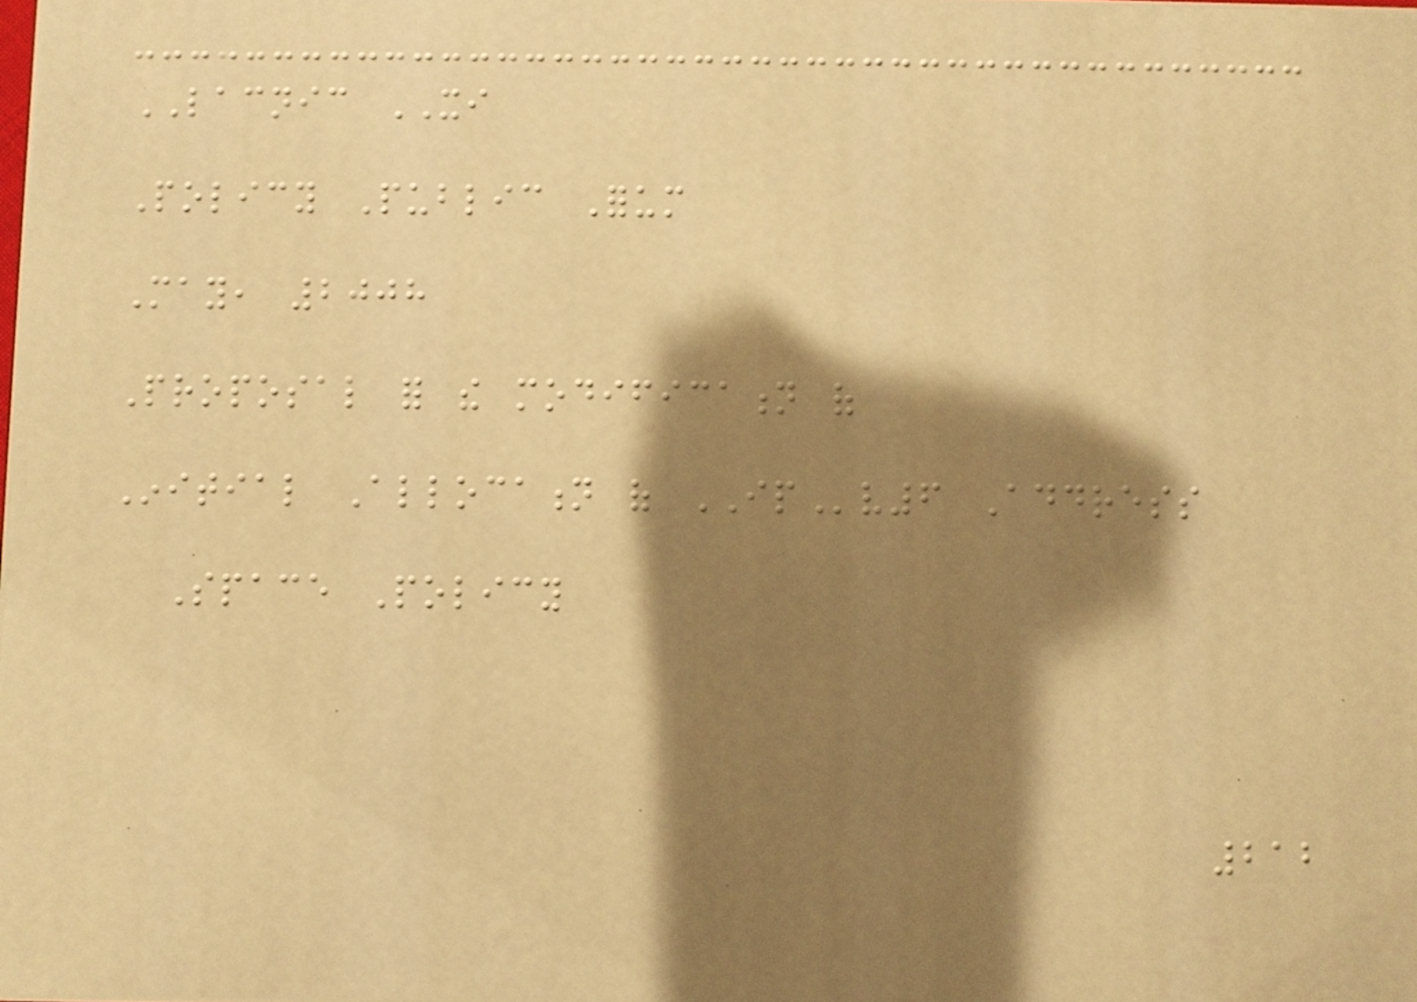LACNIC XI
Policy Public Forum
May, 2008
Proposal for the modification of
Initial Allocation of IPv6 Address
Space Policy
212
